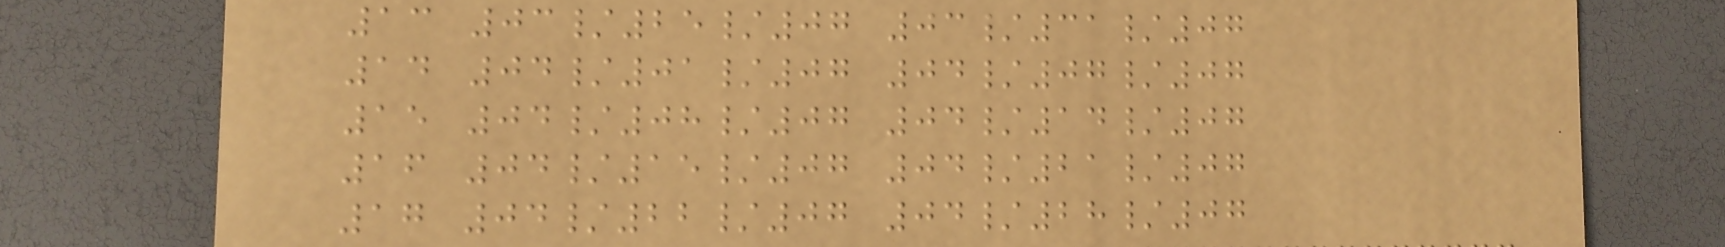13 03/25/07 03/31/07
14 04/01/07 04/07/07
15 04/08/07 04/14/07
16 04/15/07 04/21/07
17 04/22/07 04/28/07
